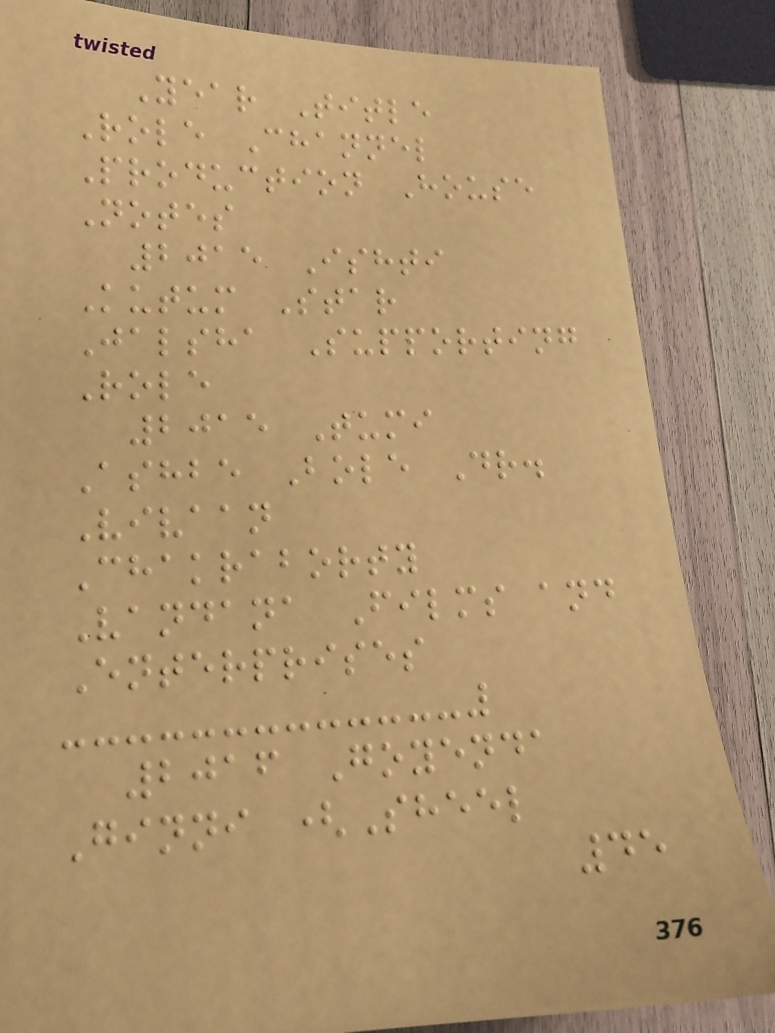Year Title
Role Channel
Production House
Notes
2015 Ishti
Kutum Star
Jalsha Supporting
Role
2015 Tumi
Ashbe Bole Dr.
Vivaan
Chakraborty
Vandana Films and
Enterprises
2016 Goyenda
Ginni (Sheel
45
